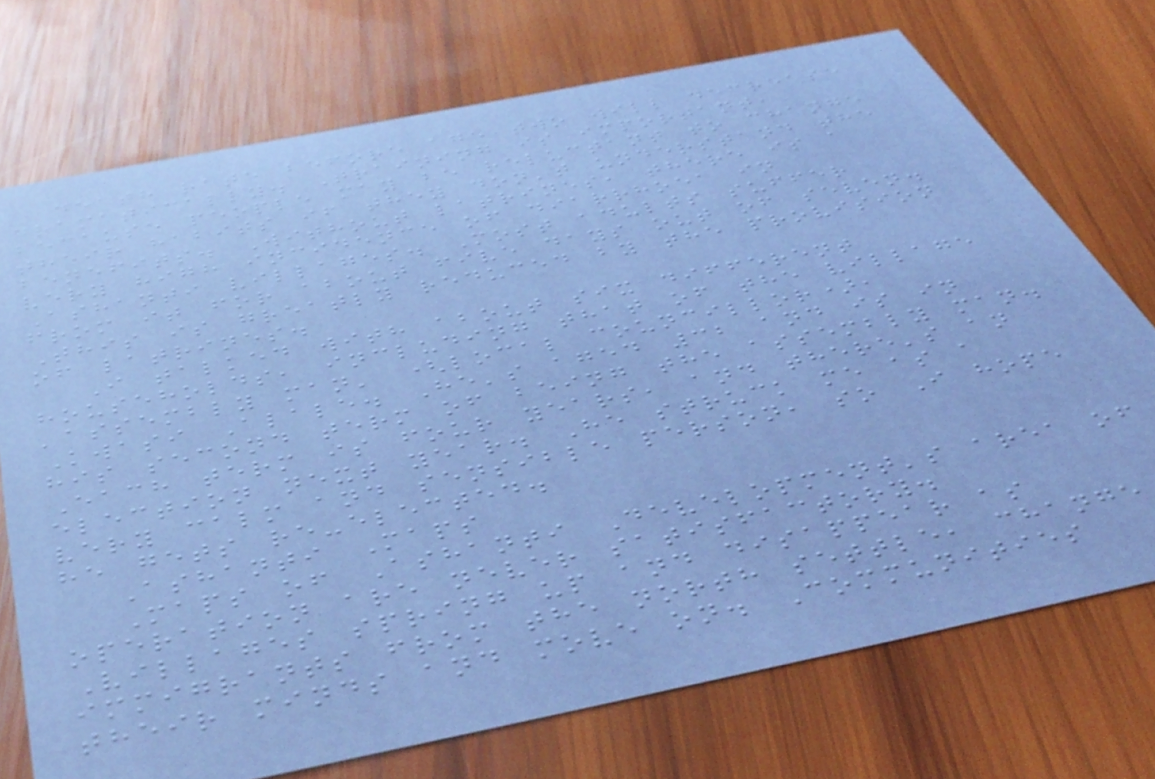death rate before age two will decrease
dramatically. Training is important,
because people may be reluctant to change
their habits if they don't understand the
benefits. Without latrines, there is a
very high incidence of diarrhoea in
Ashanti villages. Most adults suffer
from it for about five days out of seven.
This is greatly reduced by the provision
of latrines.
I talked with about six different
households, including that of the village
'assembly man' (local councillor),
Kwasi Alale. He's aged 32 and is in
his second term of being the assembly man.
Each term is four years, and there's an
election next year. He struck me as a
very calm and sensible person, so I hope
he gets re-elected.
Ashanti Maps
Maps of Ashanti Development's area of
operation are never satisfactory.
Villages spring up and disappear as
immigrants from the north settle, change
their minds and move on. Communities
